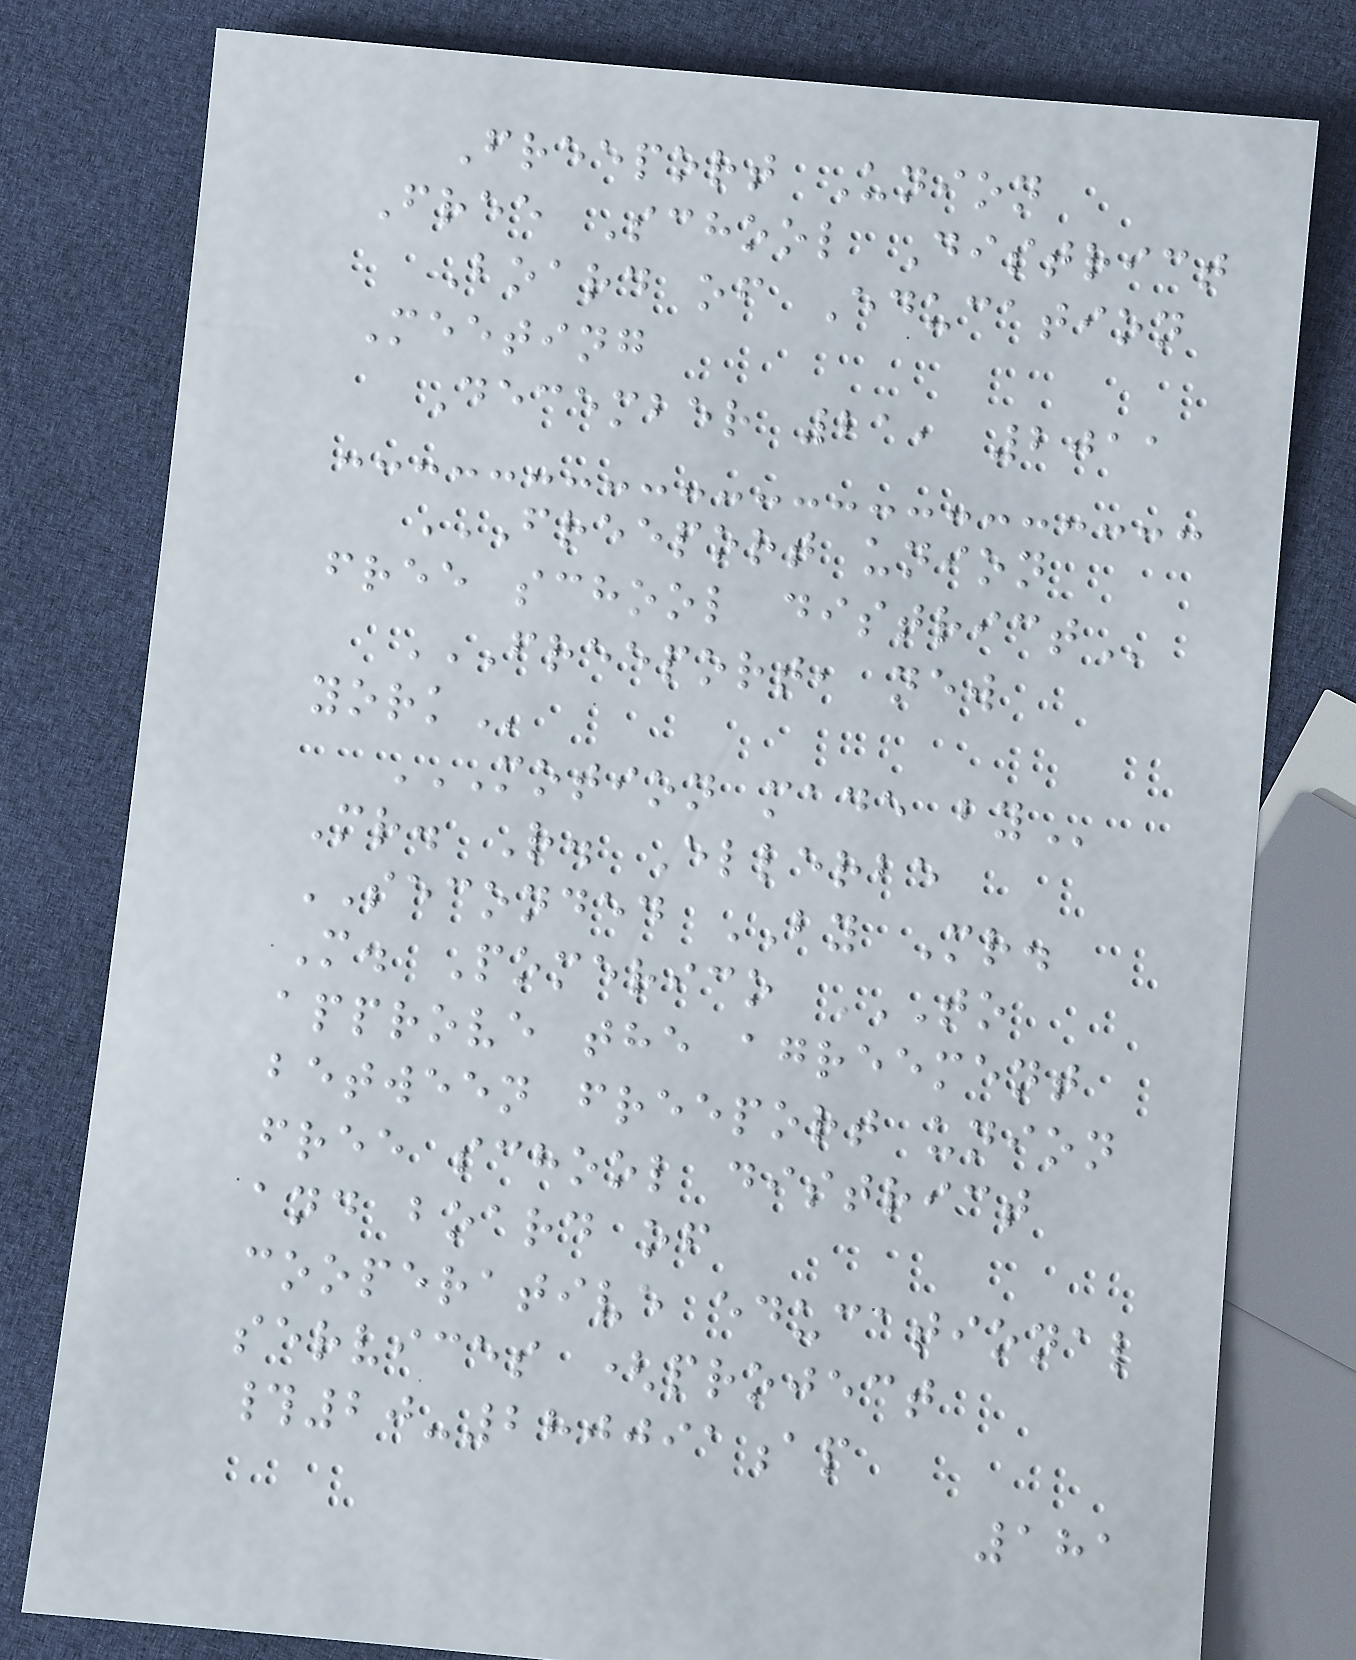Freeport Union
Free School District
Board of Education
Meeting
December 21, 2011
FREEPORT UNION
FREE SCHOOL DISTRICT
FREEPORT, NEW
YORK
MOTION MADE BY
Mr. R. Ellerbe
SECONDED BY Mr.
M. Pomerico TO
APPROVE THE AGREEMENT
BETWEEN FREEPORT UNION
FREE SCHOOL DISTRICT
AND BOARD OF
COOPERATIVE EDUCATIONAL
SERVICES (PROJECT
#20-280091AP
181
